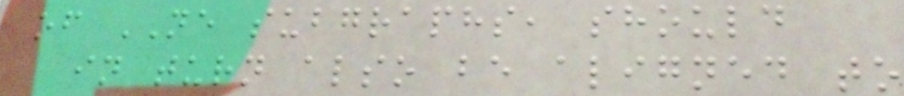of NE subgraphs, should
in turn also be aligned to
